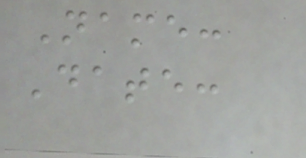Name:
Date:
